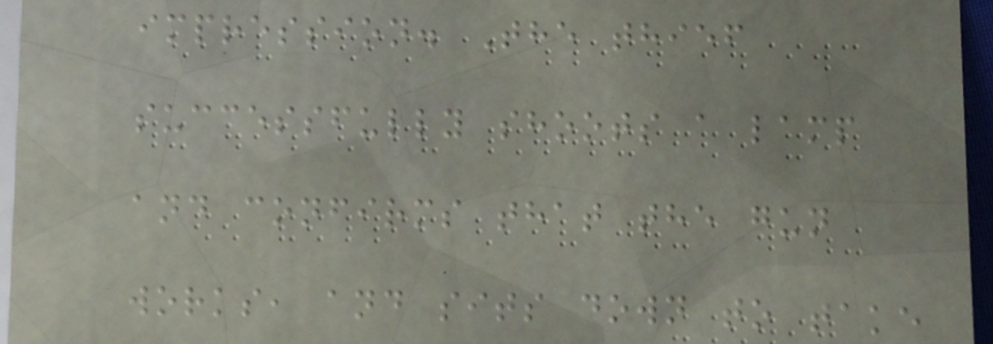impression. The thief
successfully shoots a lamp
and confirms that the gun
works, and sits down to take
